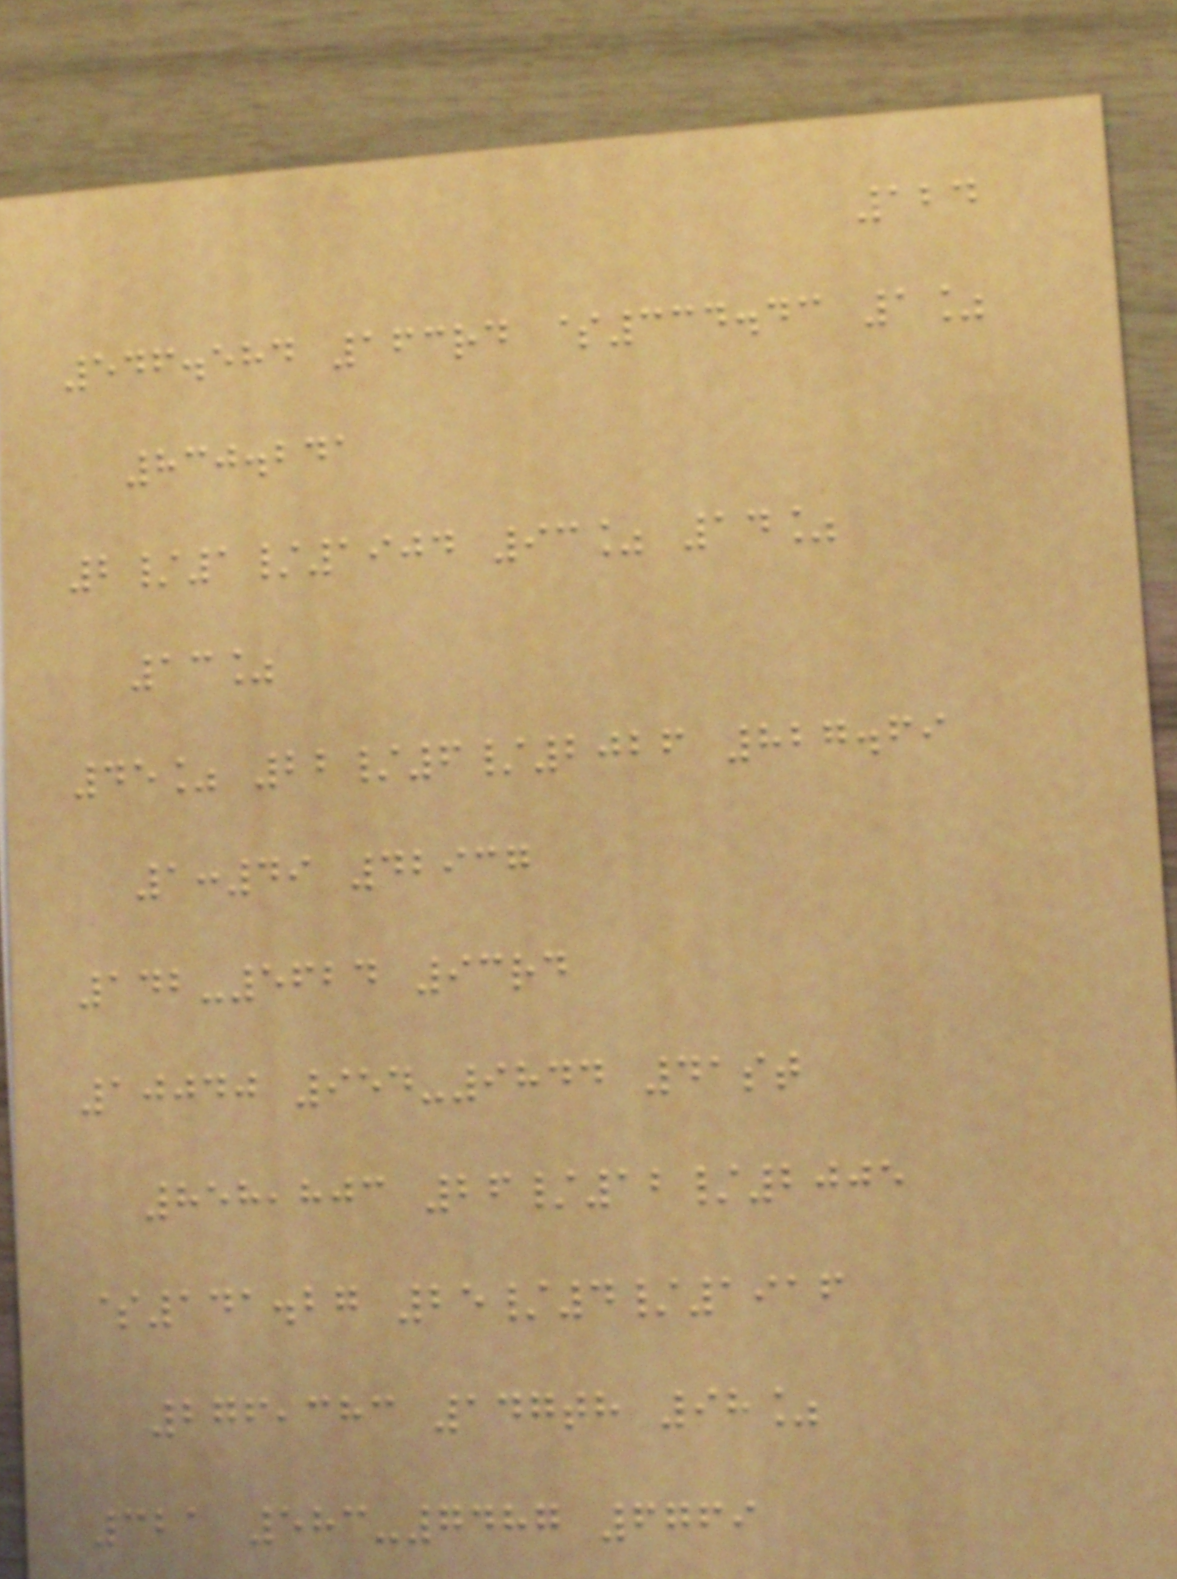124
546.584 163rd $334.43 1%
830.241
2/1/1904 93% 14%
13%
45% 22/6/2026 827.69
1:49 42937
142-5624 93rd
10040 954-9844 41st
858,803 26/12/2005
$141.27 25/4/1916
276,383 147th 98%
321 583-7487 6769
